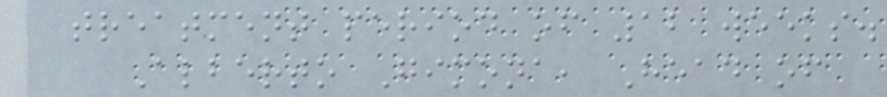treatment period of 12 weeks.
Alberto Gimona, Head of
